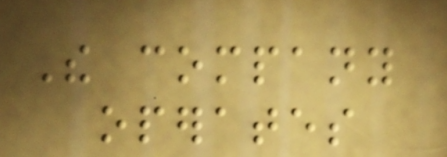The company
operates
